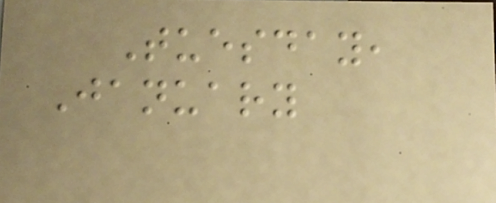Tuesday,
January
